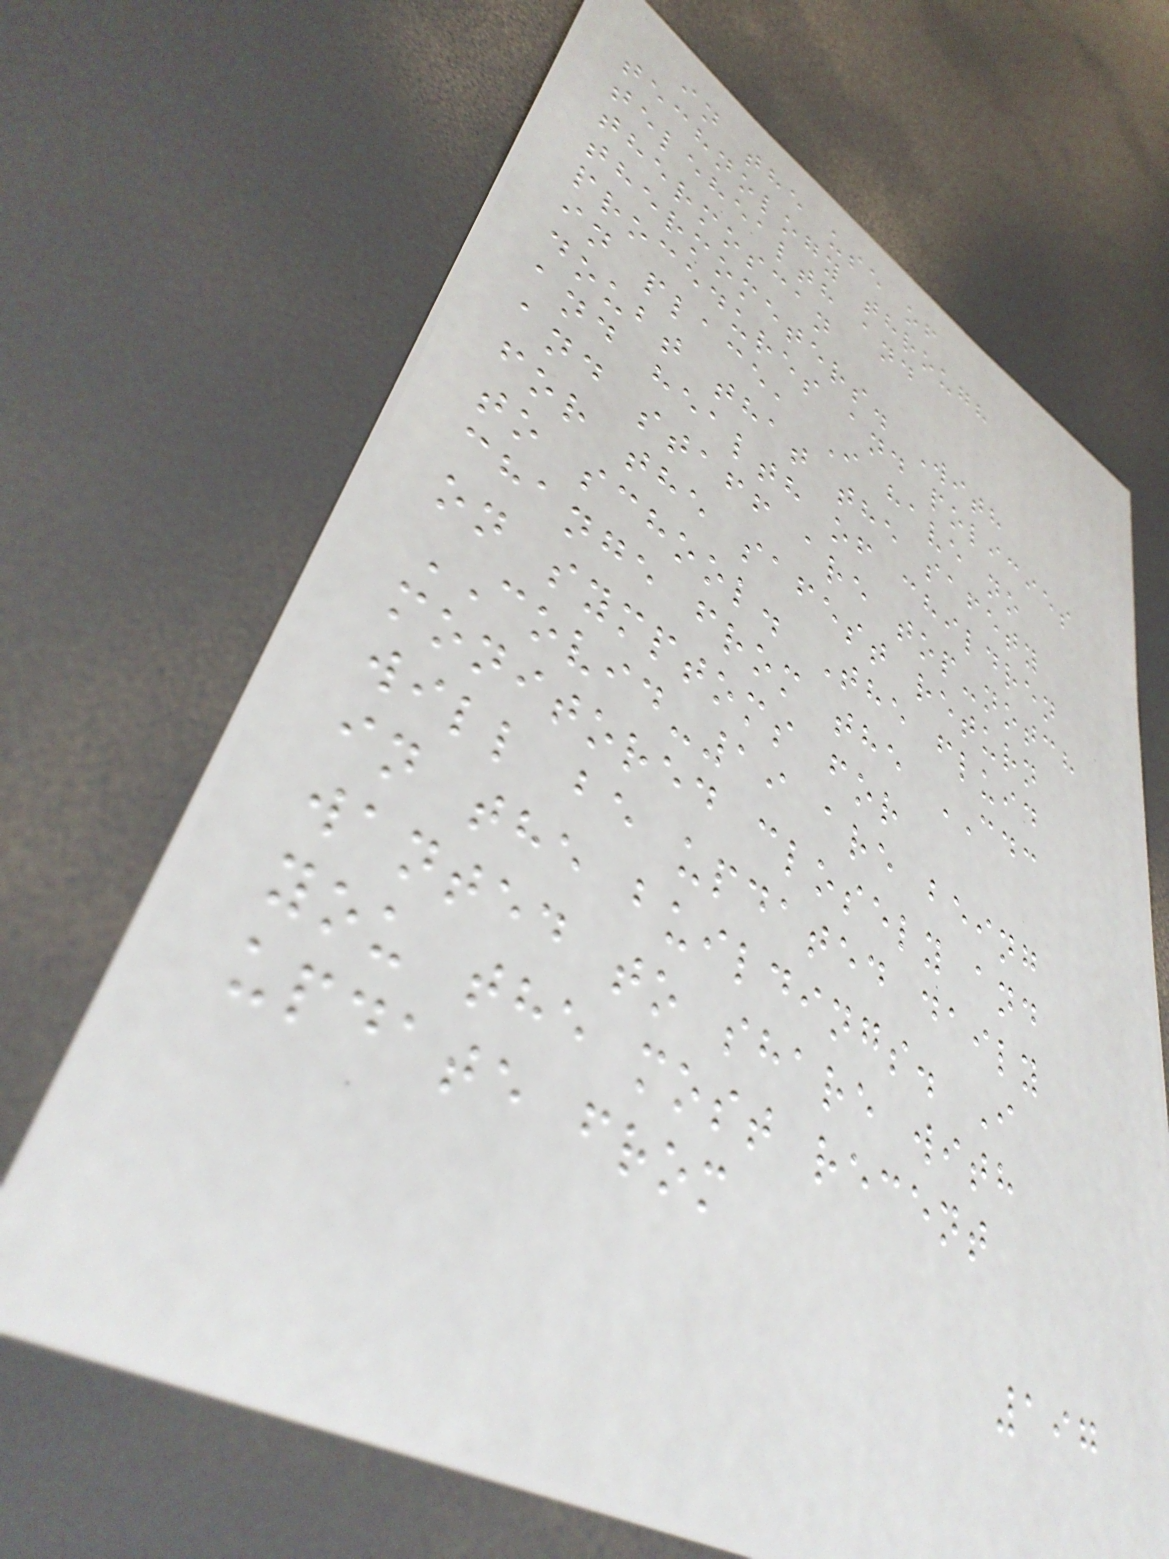in the use of
technology through
telehealth and
thermoscan
thermometers. With
procedures and policies
in place, I have no
doubt that the safety
and health of children
and staff are top-notch
for the safest return
to school. The fluid
change from the CDC
on symptoms for
COVID-19 are being
monitored closely and
will be updated daily
in the buildings. I
wanted to share with
you the most recent
update from
197
